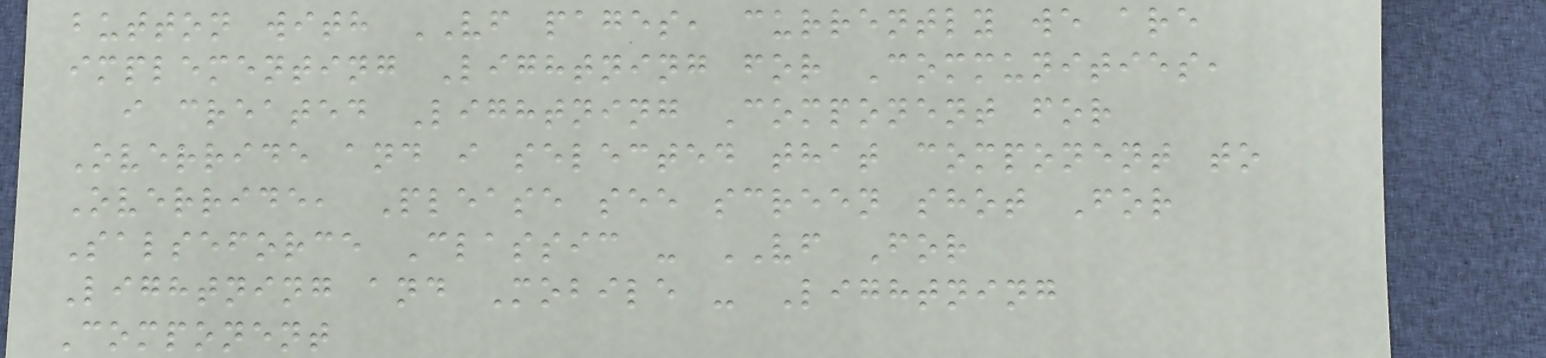button with VF pages, currently we are
implementing Lightning for Communities,
i created Lightning Component for
Override and i selected that component to
Override, Please see screen shot For
Salseforce Classic - VF For
Lightning and Mobile - Lightning
Component
